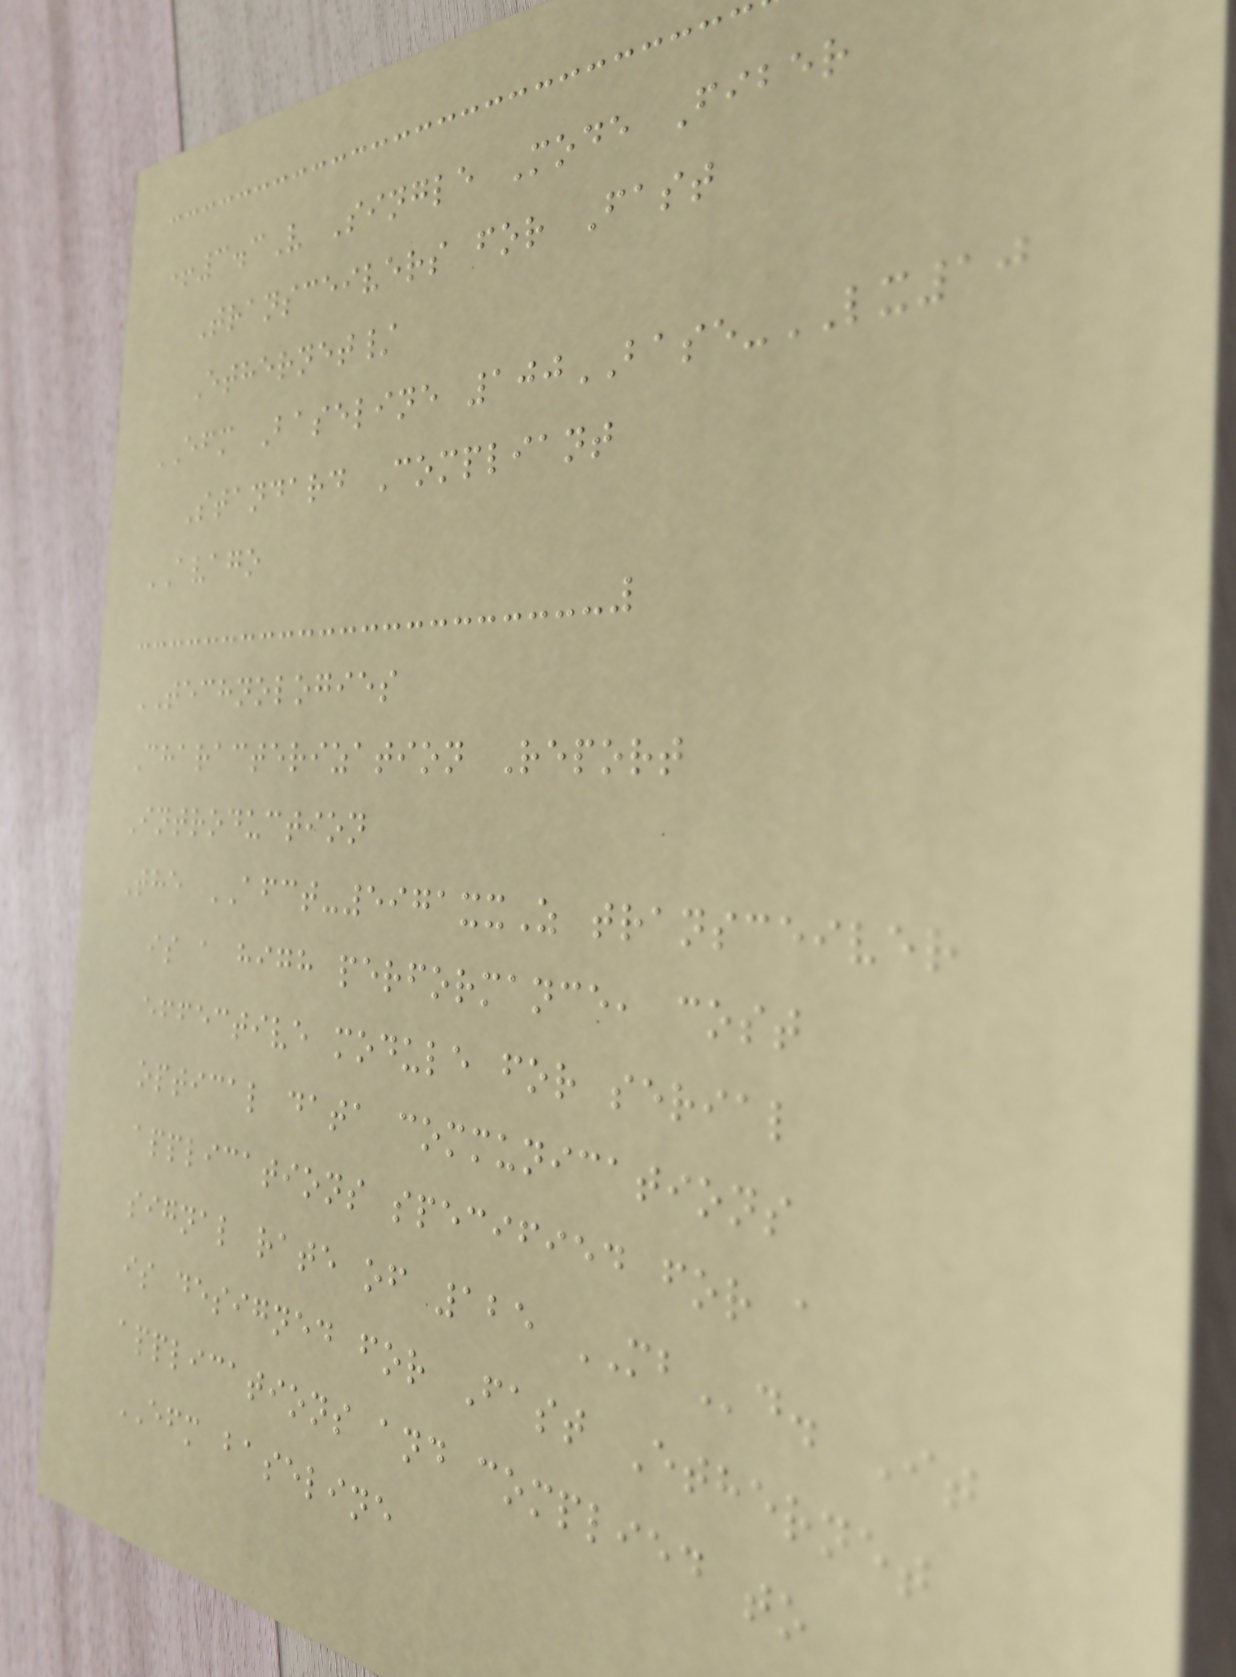+3.3V Single Mode Fiber
Transceivers for Fast
Ethernet/
EFM Baseline 100BASE-LX10
Standard Compliant
AVAGO
TECHNOLOGIES
Characterization Report
Introduction
The AFCT-5971xxZ transceiver
is a high performance, cost
effective module for serial
optical data communications
applications specified for a
signal rate of 125 MBd. It
is designed for Fast Ethernet
applications and complied to
EFM baseline
